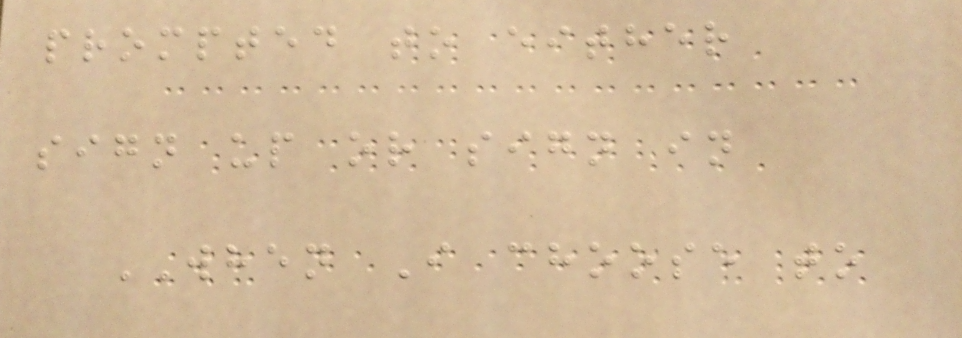prompted to either
sign up or sign in
WHEN I choose to
